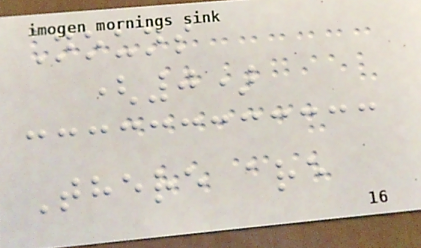Nouns
(0)
There are
